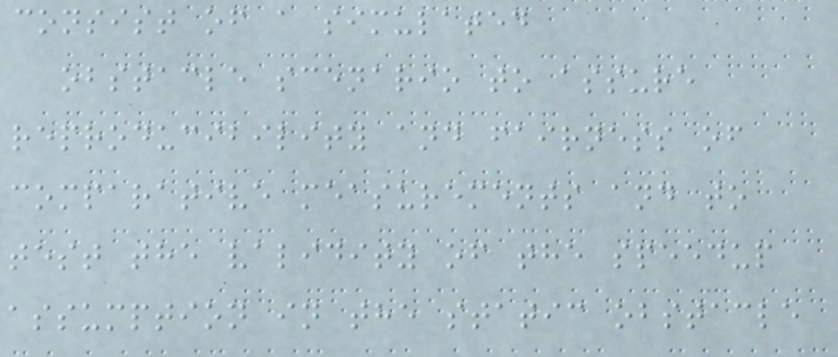consist of a simulated
obstacle scenario to assure
reproducibility and fairness of
comparative measurements and to
test the validity of the speedup
assumption in the static obstacle
